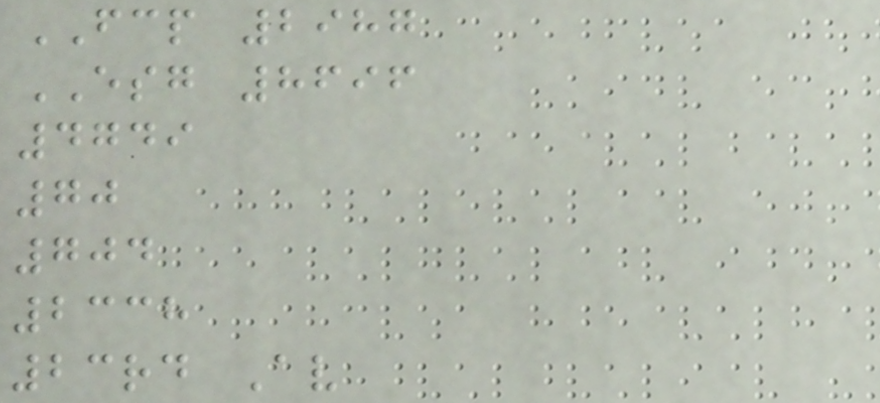FCP 2987
ESG 8696
4749
70
704
2338
23rd Av
